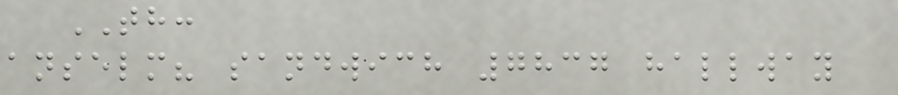TH:
anselm? sandwich 7837 hallway
